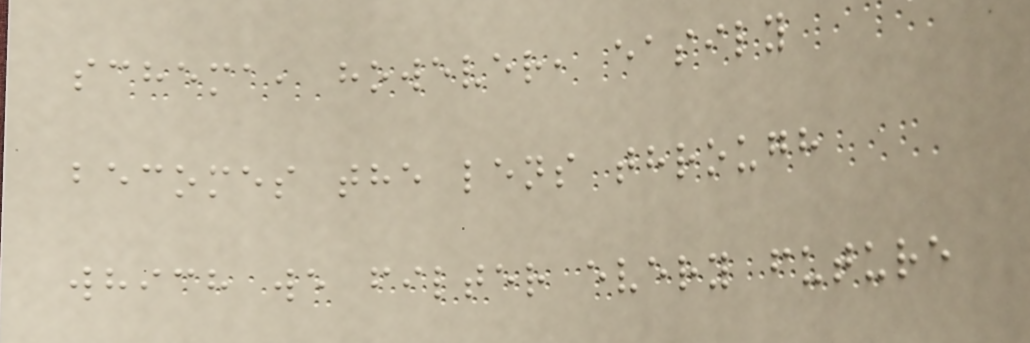schema, however, easily
becomes the lens through
which we filter every future
